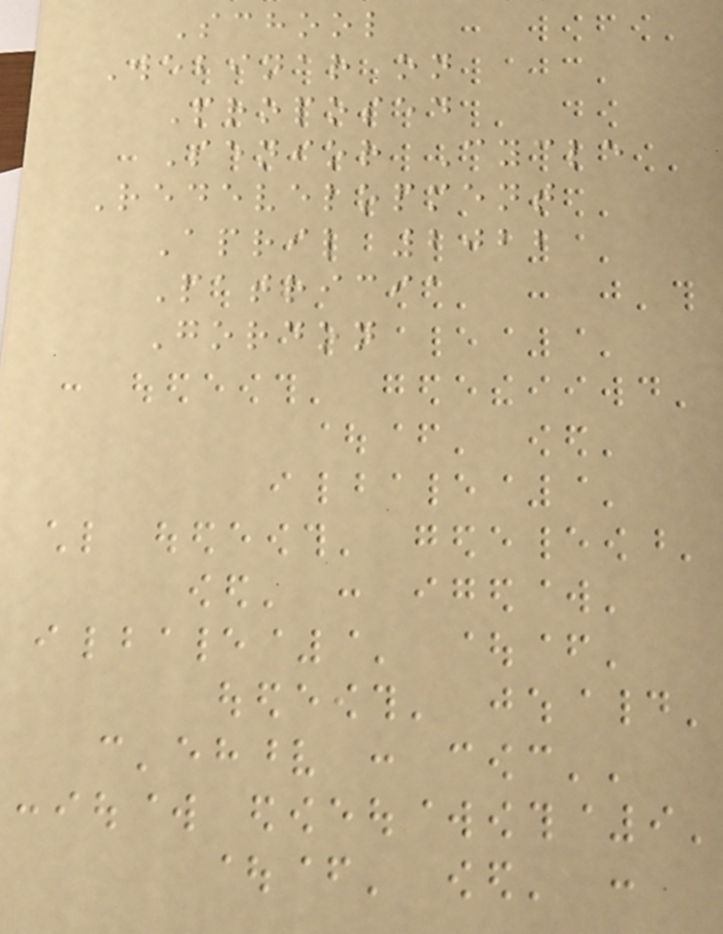School
Webinar on
Proposed
Senior Cycle
Redevelopment
April 2022
Patricia
Gordon
